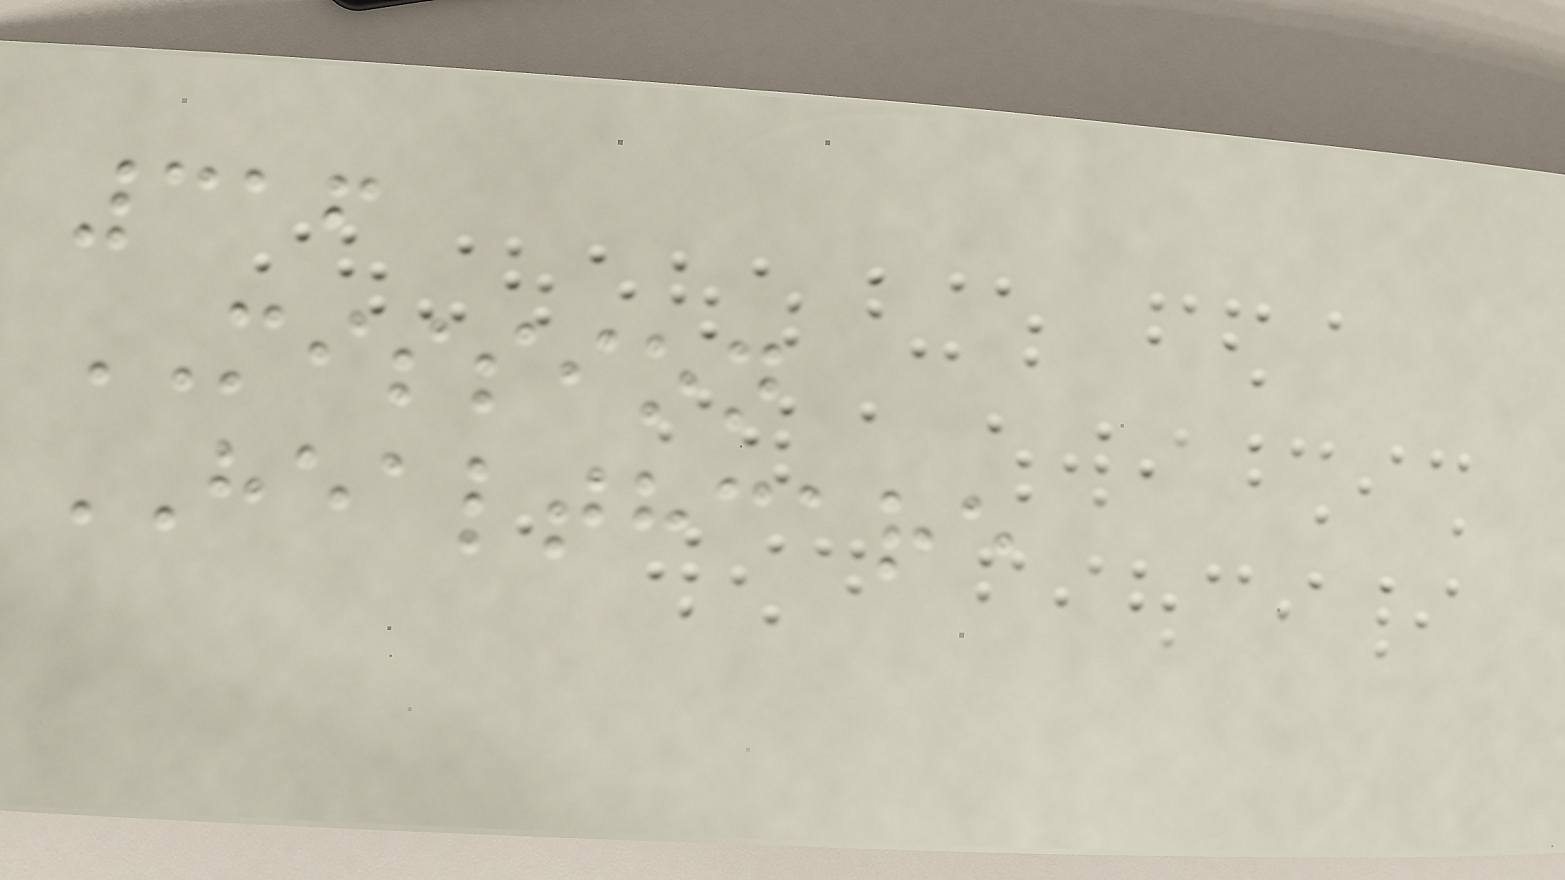316
MISSION
HEALTHCARE
